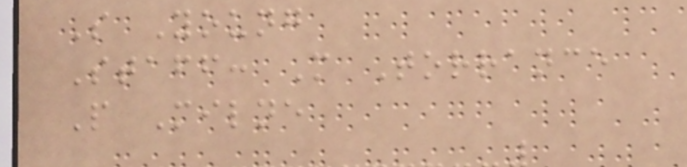S Young
Staff: M Torrance
P Milne
